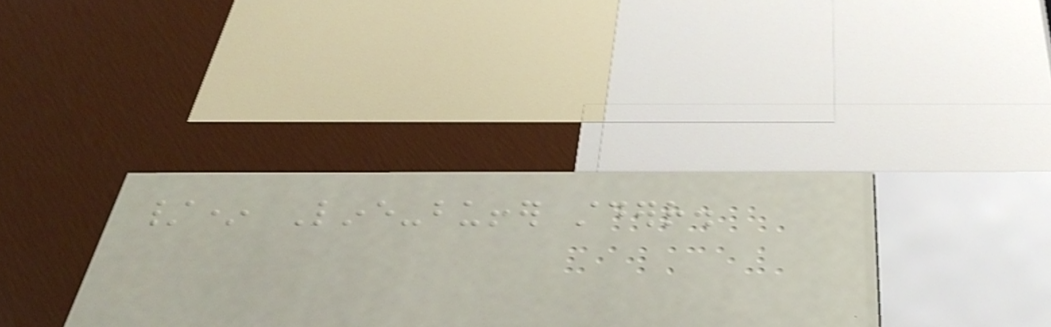/* Line-buffer stderr.
